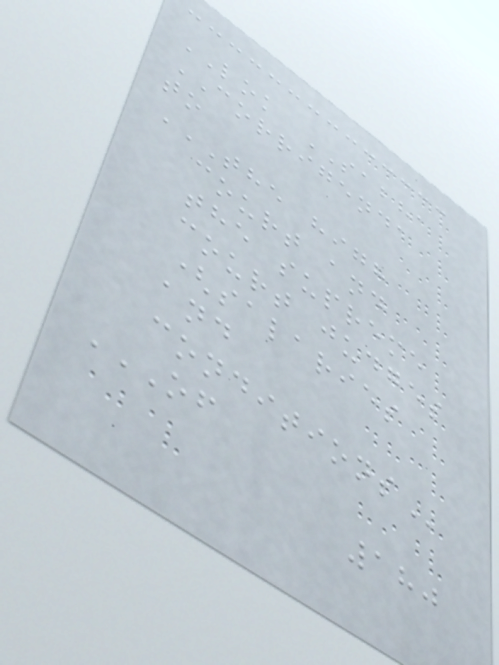LOK SABHA
CORRIGENDA
to
THE HIGH
COURT AND
THE SUPREME
COURT JUDGES
(SALARIES
AND
CONDITIONS
OF
180
